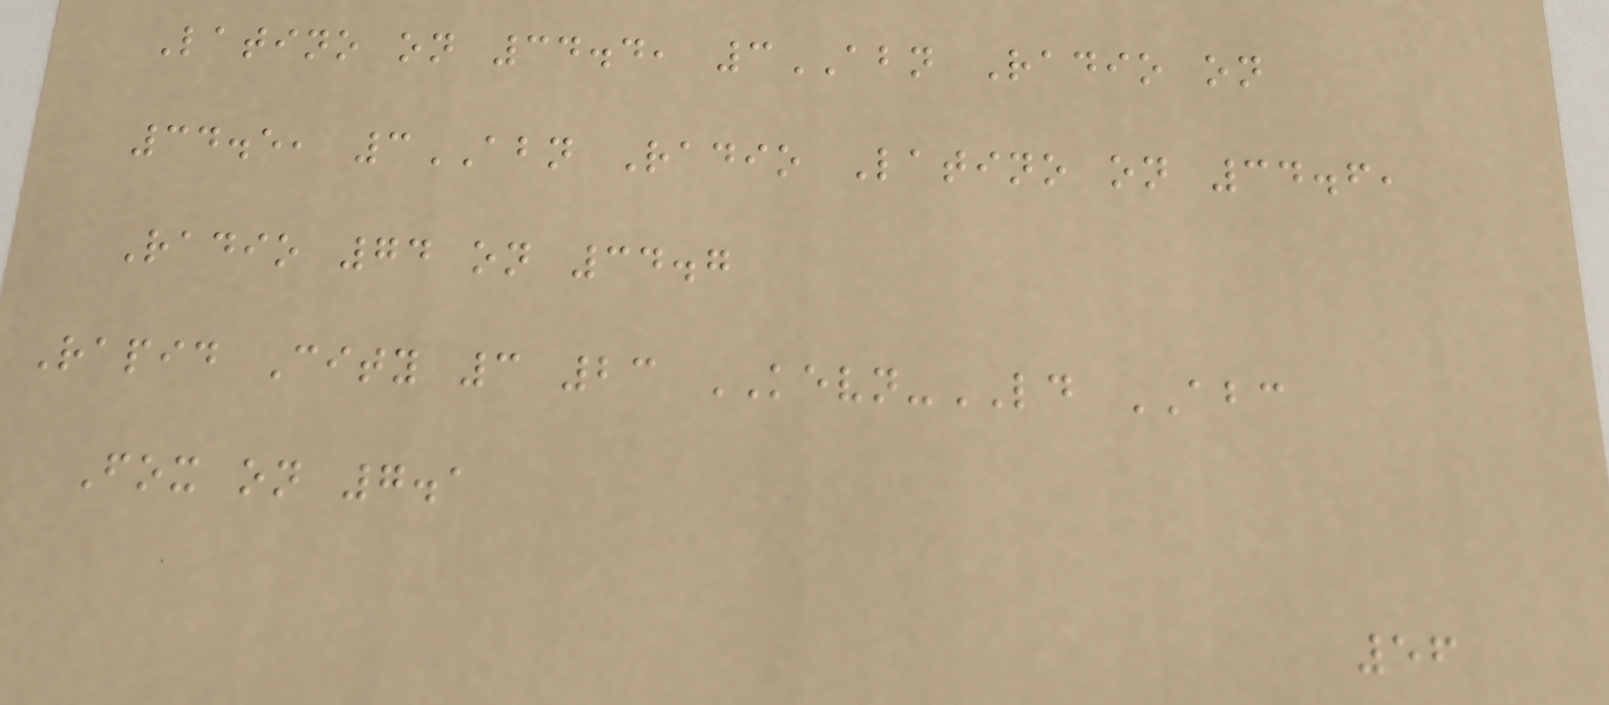Latino on 34.4, 3ABN Radio on
34.5, 3ABN Radio Latino on 34.6,
Radio 74 on 34.7
Rapid City 3 23 KEVN-LD ABC
Fox on 7.1
56
